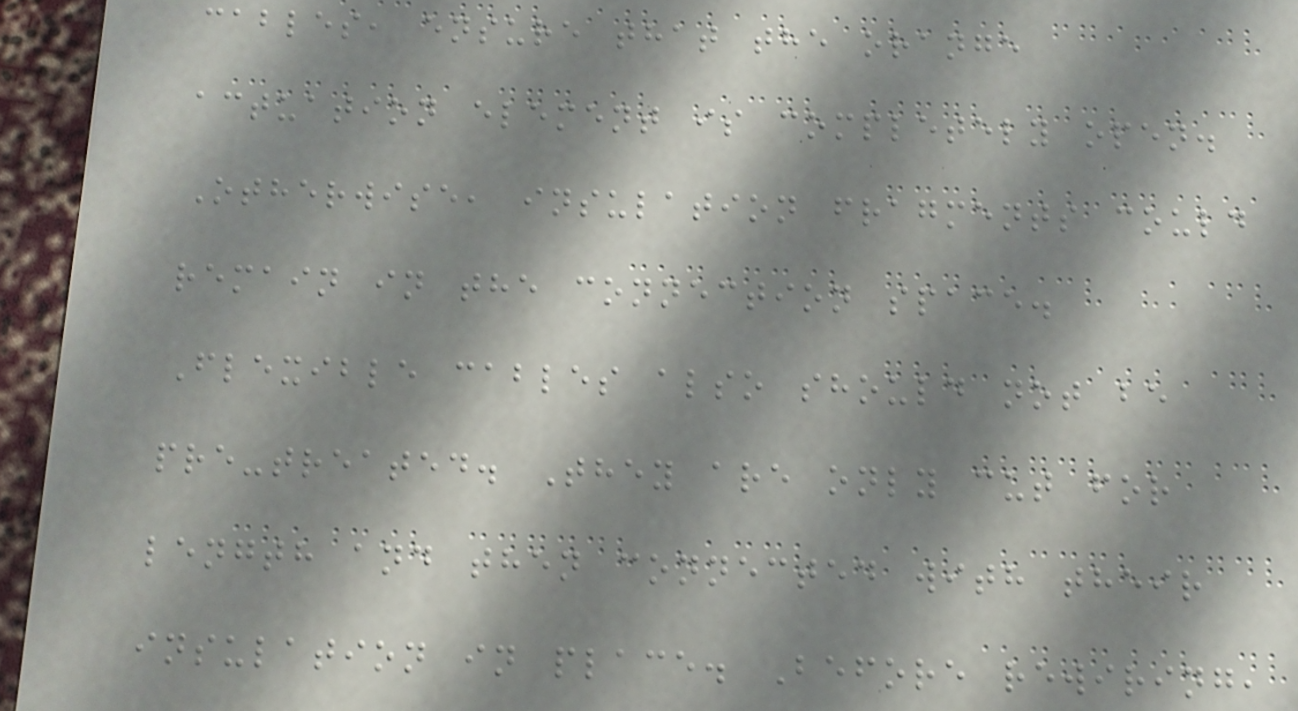cables, ensure that the orange
actuation element is completely open.
Otherwise, insulation fragments could
remain in the connection space.
Flexible cables also should not be
pre-treated. They are only cut for
length and then connected with their
insulation in place. Before rewiring,
